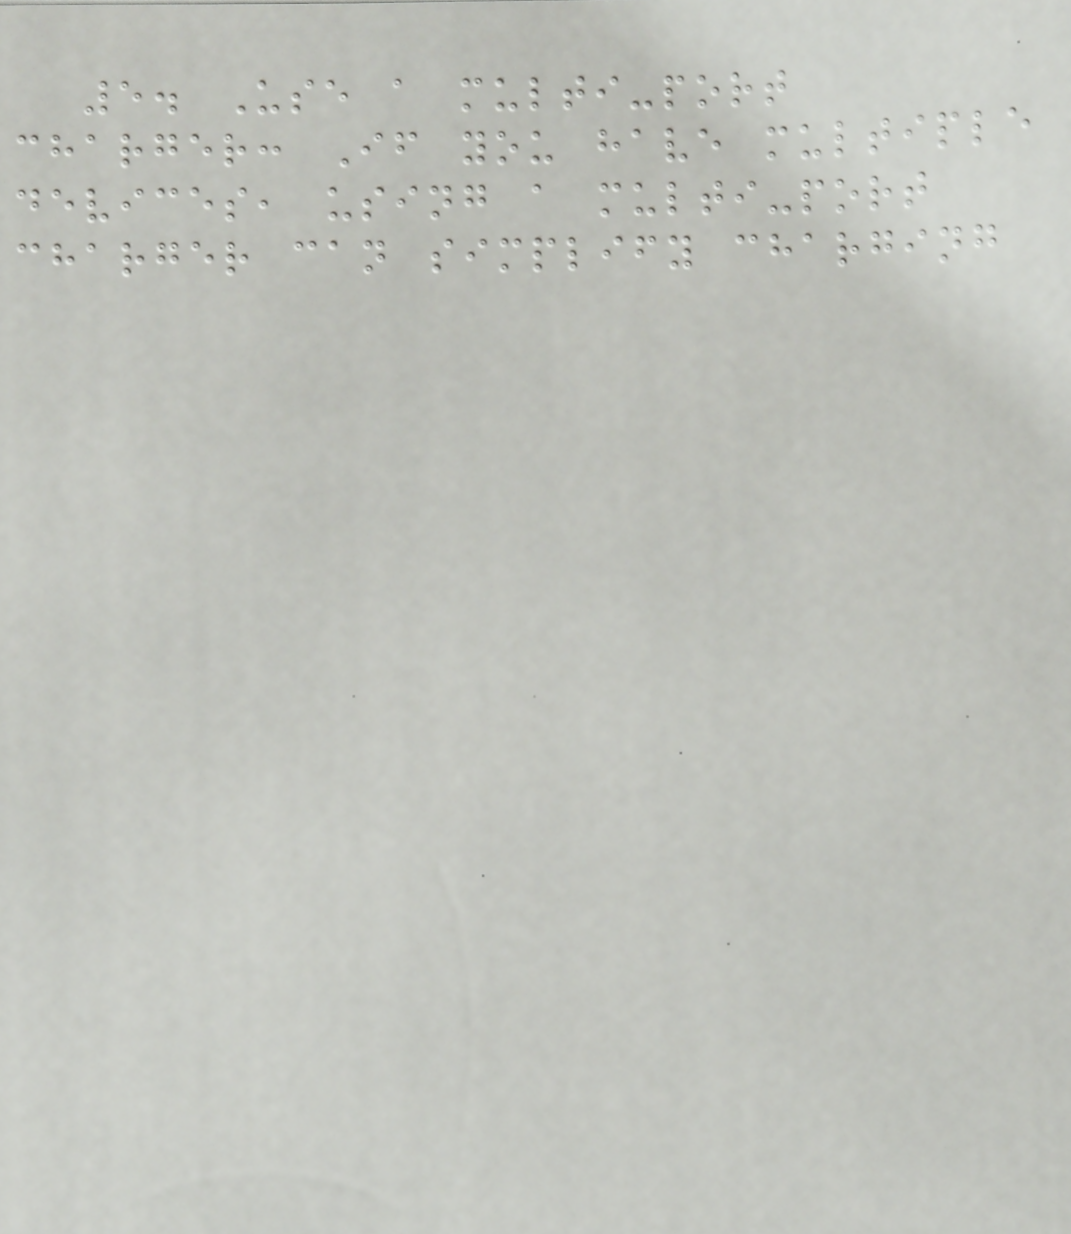5. Use a multi-port
charger: If you have multiple
devices, using a multi-port
charger can simplify charging
